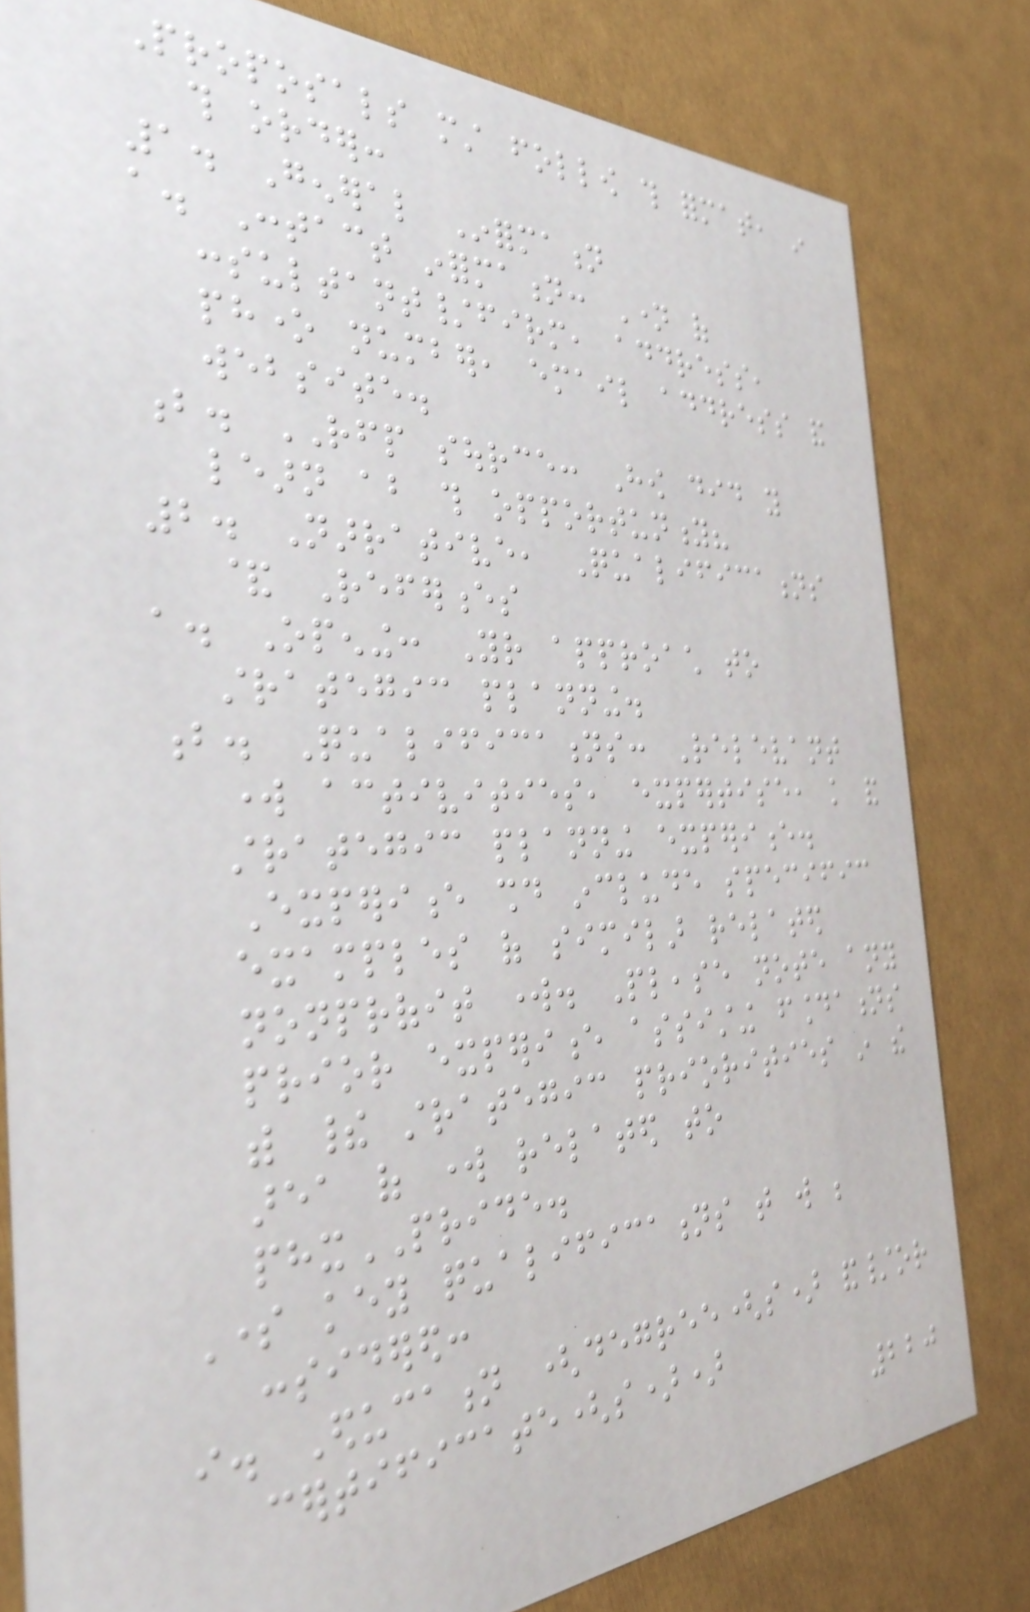Proposals must follow this format, in
this order:
1. General Information
a. Contact information: Name of
consultant/firm, address,
phone number, email address and
website.
b. RFP source: How did you
learn about this opportunity?
2. Narrative, Qualifications
& References
a. Opening: Your approach to
strategic planning.
b. Qualifications: Relevant
work activities, expertise, knowledge and
strategic planning experience.
Experience should include specific
examples of similar related
nonprofit work. Please note any
prior experience assisting foundations
with their strategic priorities in the
area of work related to
phxPRIDE.
Some key qualifications that will be
considered:
i. Education (degree(s) and/or
certificate(s))
220
